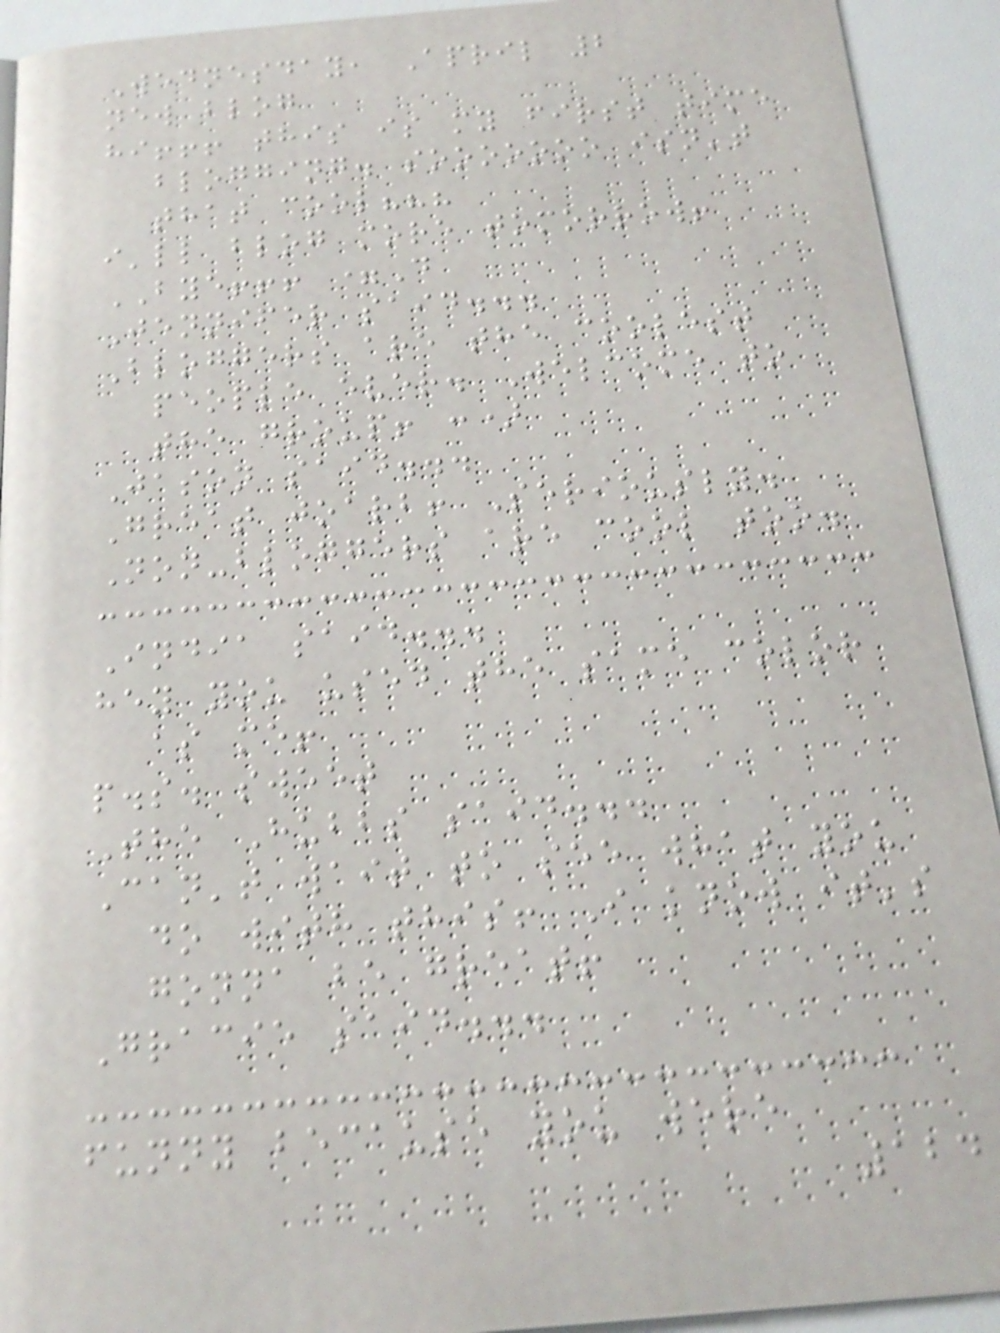Wednesday, April 2
new blog
hi!!! this is my first time
blogging. sooooooo isn't
that cool???
i'll blog more tomorrow!
BYE!!! =D
Jennifer said...
Bloggers are the coolest
people ever. Welcome to
the group! :)
Jason said...
Great joarb! Seriously.
Non-bloggers are cool too.
India said...
hey you used the same color
as me!
p.s. sweet
The Hubbs said...
Can't wait to see what you
do with this! I know it's
gonna be great!
Gracie said...
funny because you were
124
